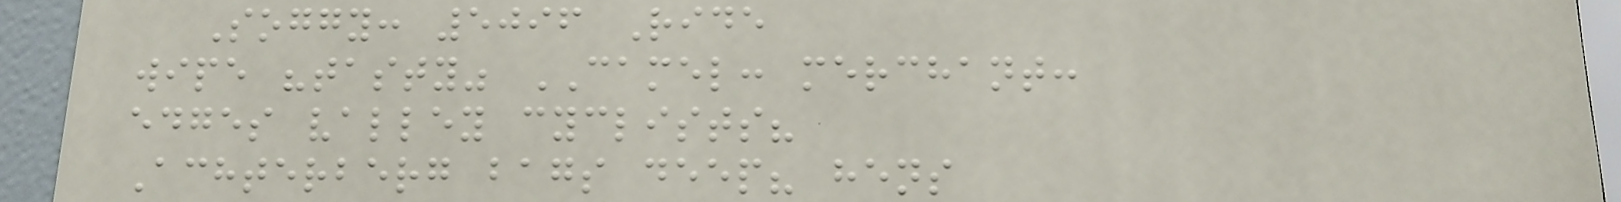Soggy: 5096 Ride
wipe "tasty" CAMEL: merchant:
edges valley cyclists?
Achterberg bags deep? hens
